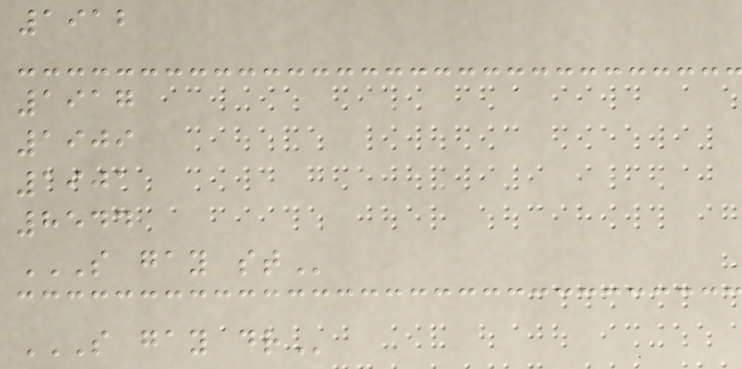1912
1917
1909
1901
8544
S GAY ST
S GAY DR
